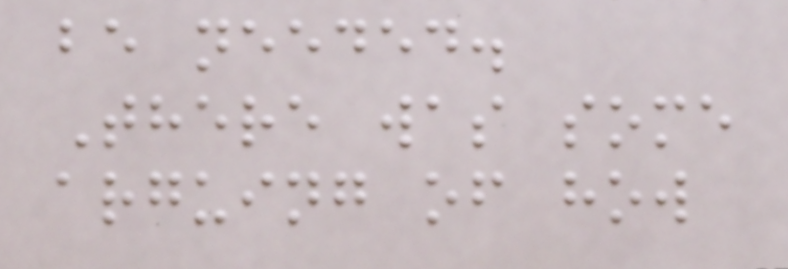be needed.
There was some
arguing of how
